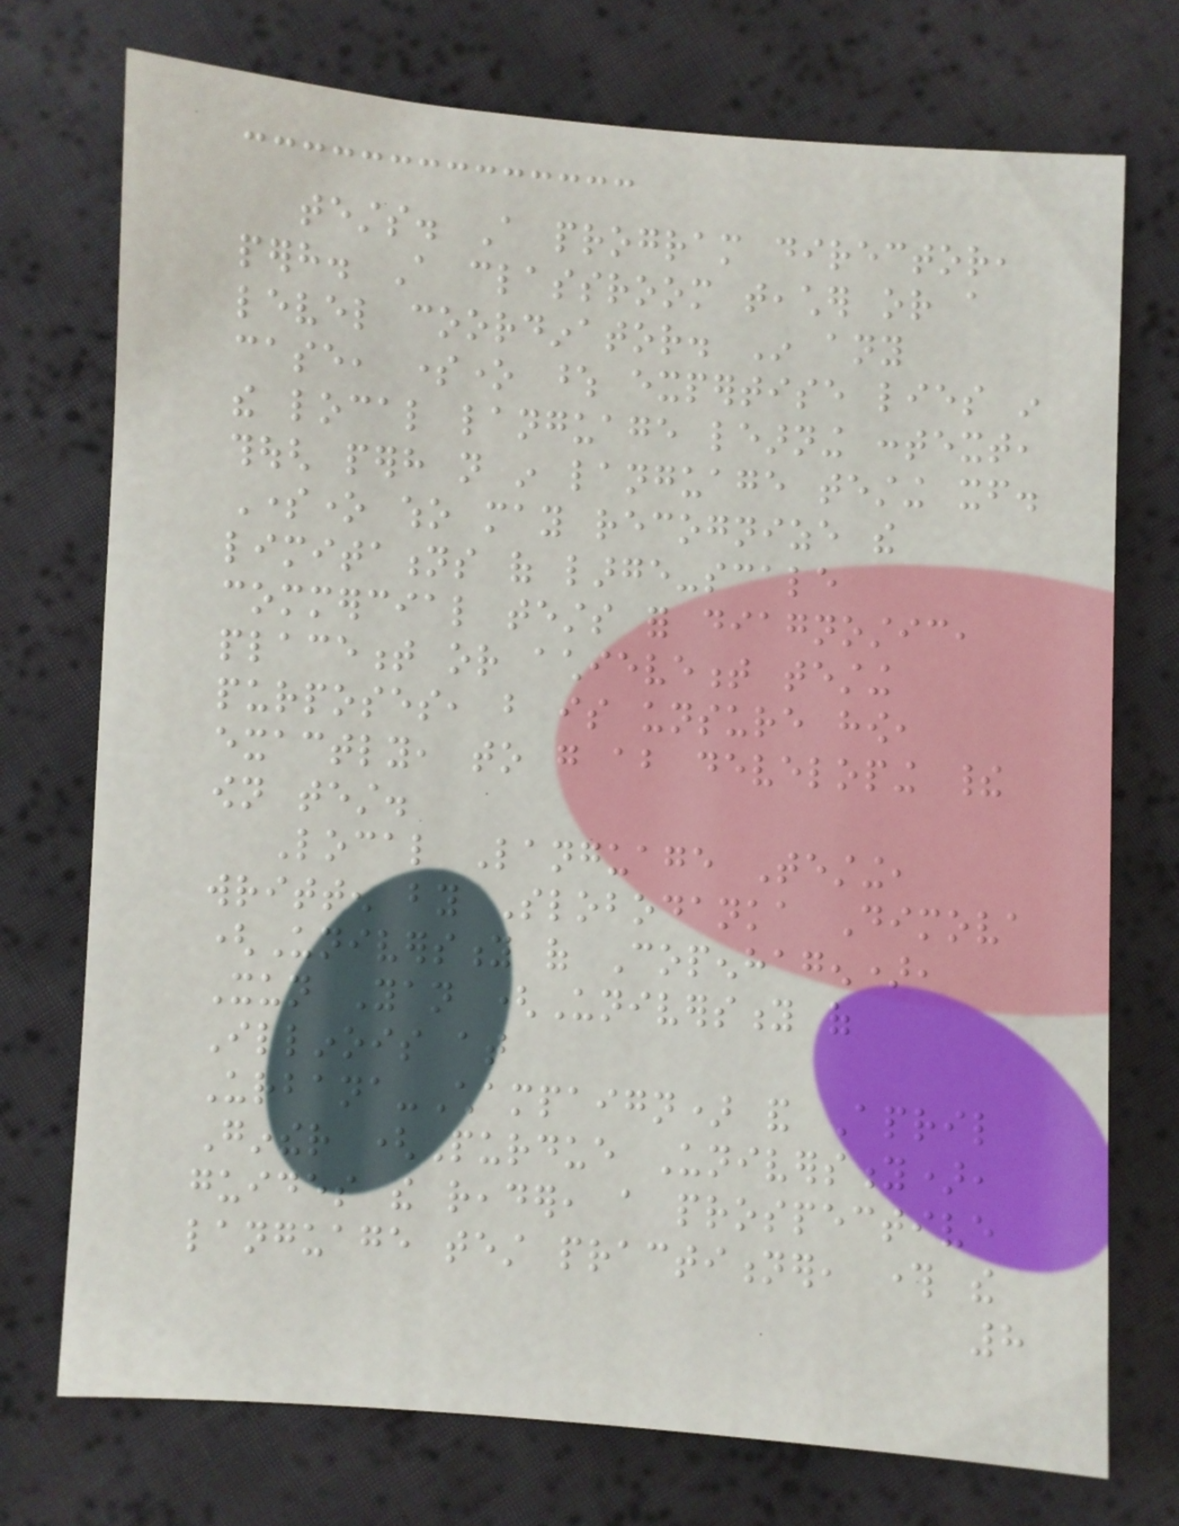tests. A program director,
perhaps. A classroom teacher or a
level coordinator. In any
case, someone whose expertise lies in
the local language learning context,
though perhaps not in language testing itself.
Someone who may recognize the
limitations of large-scale
commercial tests for diagnostic,
placement or achievement testing
purposes, but is unsure how,
exactly, to go about developing their
own test.
Local Language Testing,
written by Slobodanka Dimova
(University of Copenhagen),
Xun Yan (University of
Illinois at
Urbana-Champaign) and April
Ginther (Purdue University),
guides the reader, a prospective
language test practitioner, through the
8
